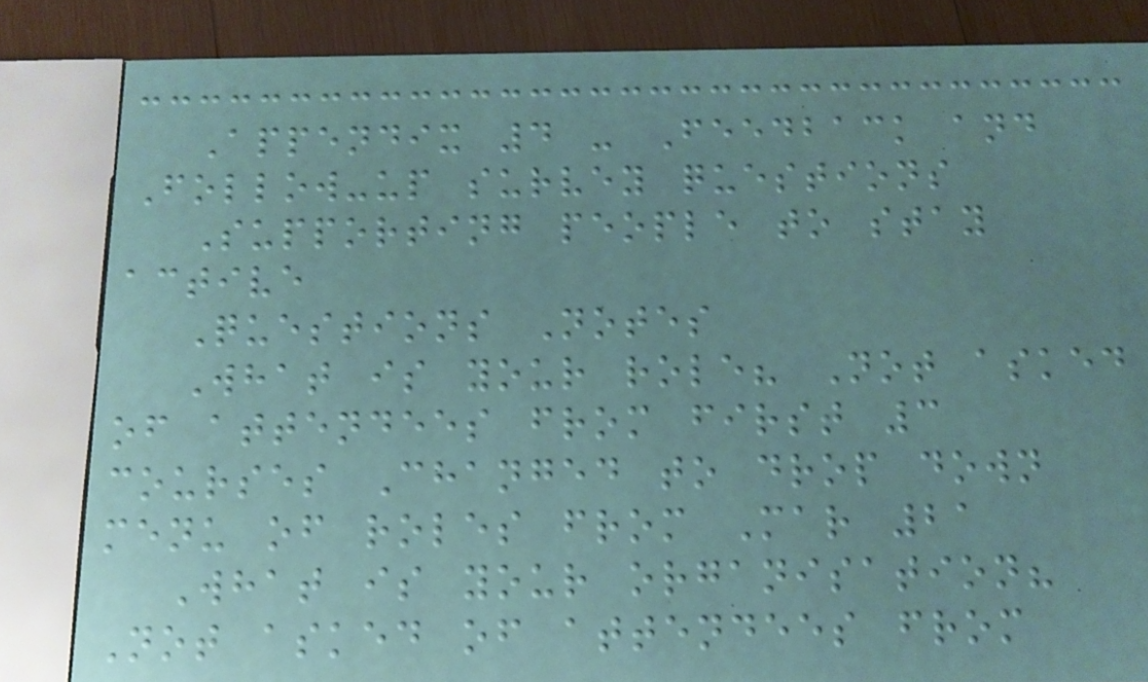Appendix 4 - Feedback and
Follow-up survey questions
Supporting people to stay
active
Questions Notes
What is your role? Not asked
of attendees from first 3
courses Changed to drop down
menu of roles from Mar 21
What is your organisation?
Not asked of attendees from
